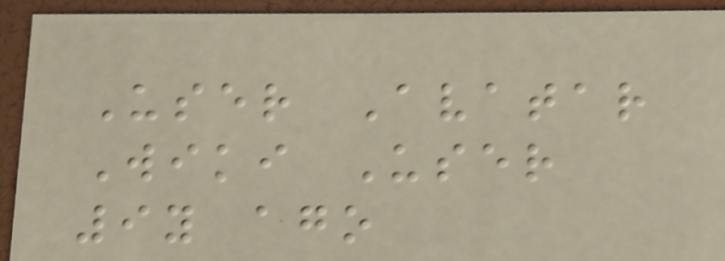User Avatar
Wiki User
9y ago
